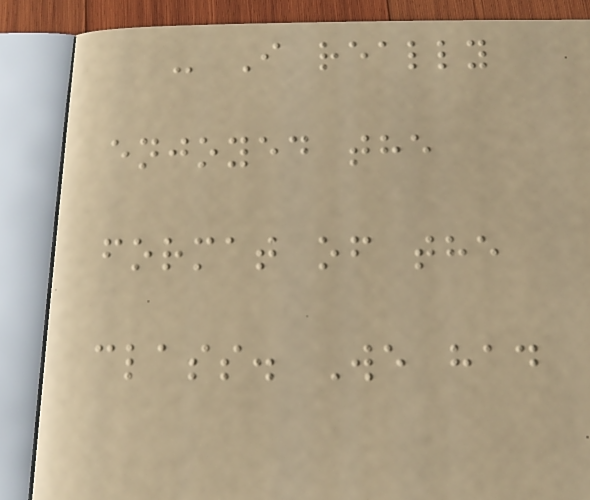- I really
enjoyed the
format of the
class. We had
